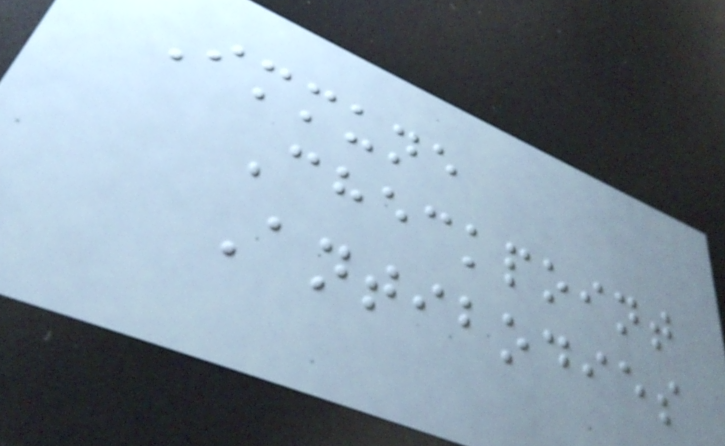Immune
Checkpoint
Antibodies
